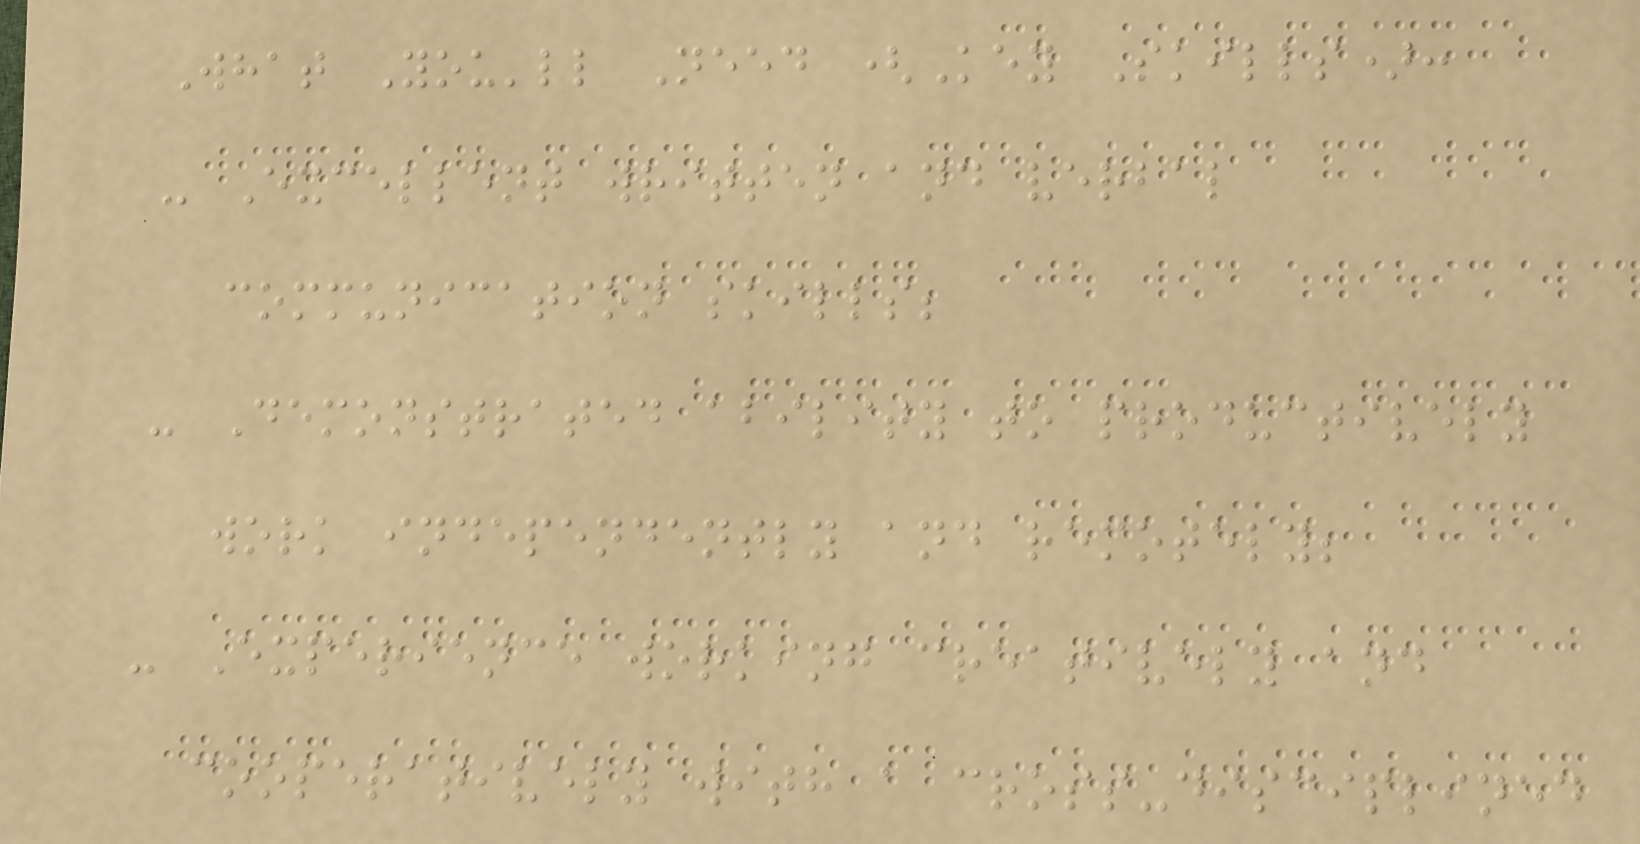What You'll Need (Key Skills):
- Excellent written and verbal
communication skills;
- Demonstrated ability to productively
work independently and remotely;
- Experience working creatively and
cooperatively with a cross-disciplined
